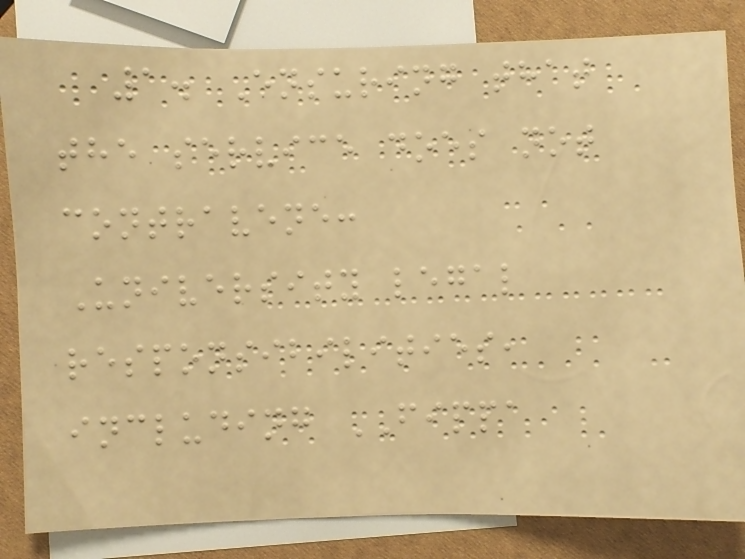1. Ensuring that
the service does not
contravene:
University legal
responsibilities,
including FIPPA
